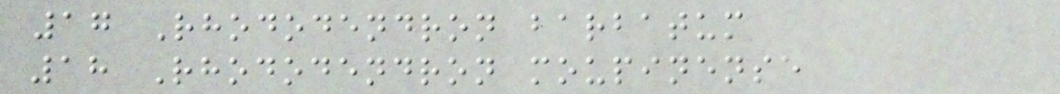17 Rhododendron barbatum
18 Rhododendron moupinense
